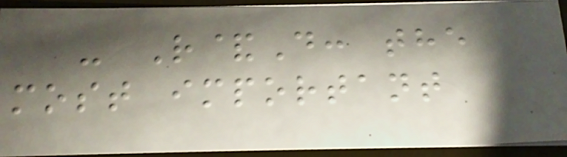- R&D: the
most important
